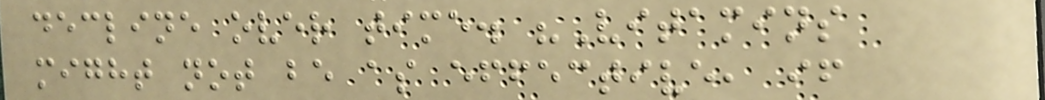decline over time. "Vitamins
might not be as effective, if
